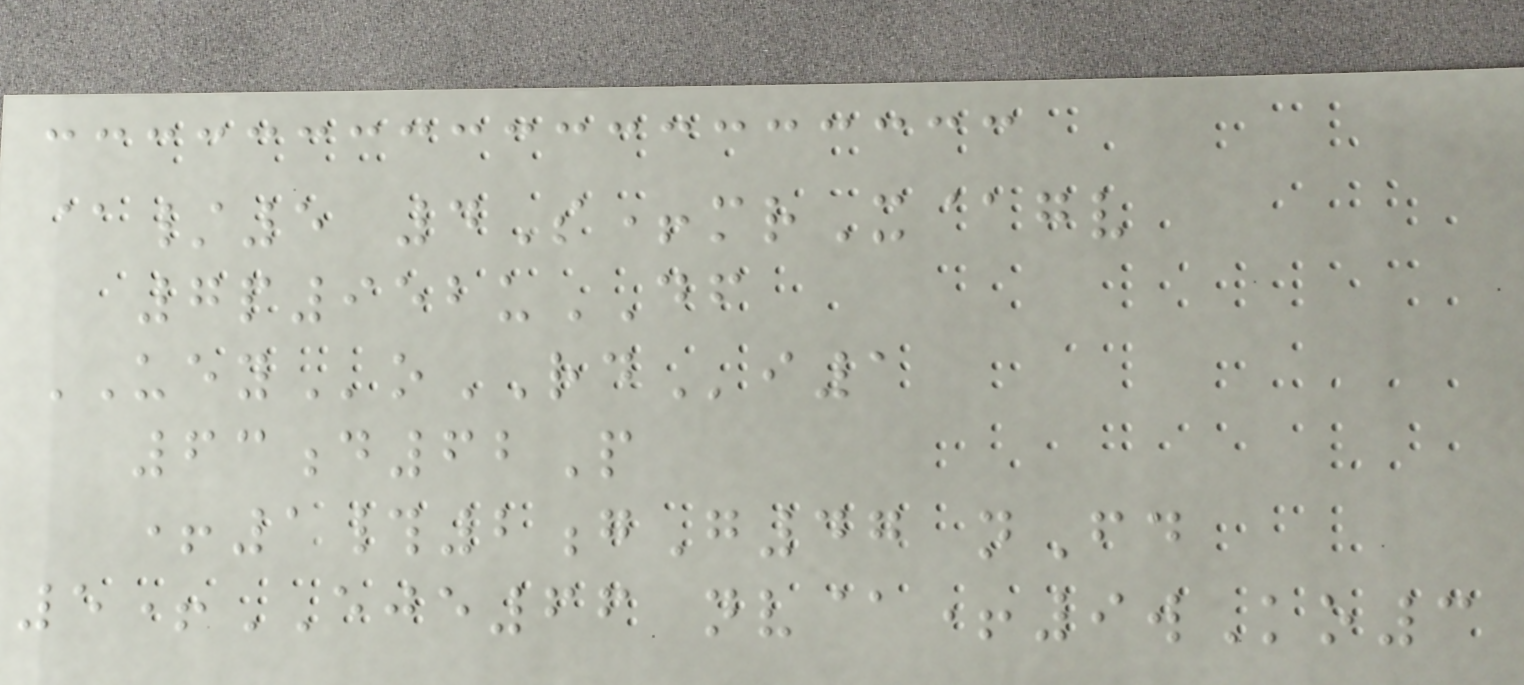@/5 4S+mrX@gv
7p952uDF
UEYoRDi1
63d62P
+1#2gG47 nFd
5+EJE66 nv@+9wKo3
